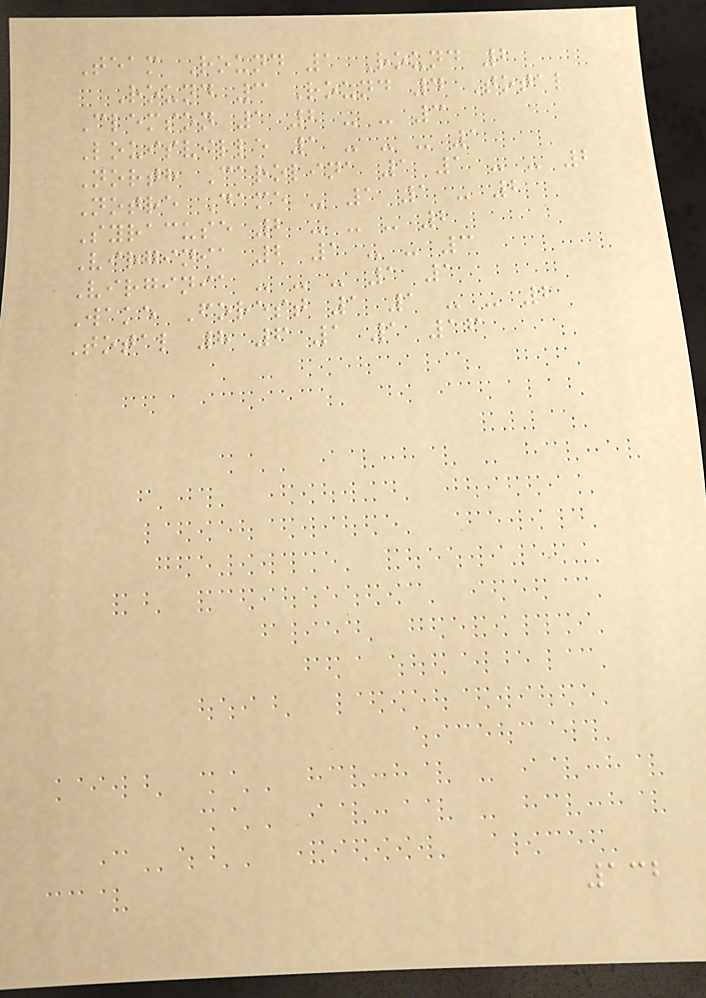Team Round 1 Round 2
Round 3 Round 4 Total
Clemson 1 2 - - 3
Louisville 1 - - - 1
North Carolina 1 1 - - 2
Notre Dame - 1 1 - 2
Syracuse 2 - - - 2
Virginia 2 1 - - 3
Virginia - - - 1 1
Wake Forest 1 1 - - 2
Total 8 6 1 1 16
132
